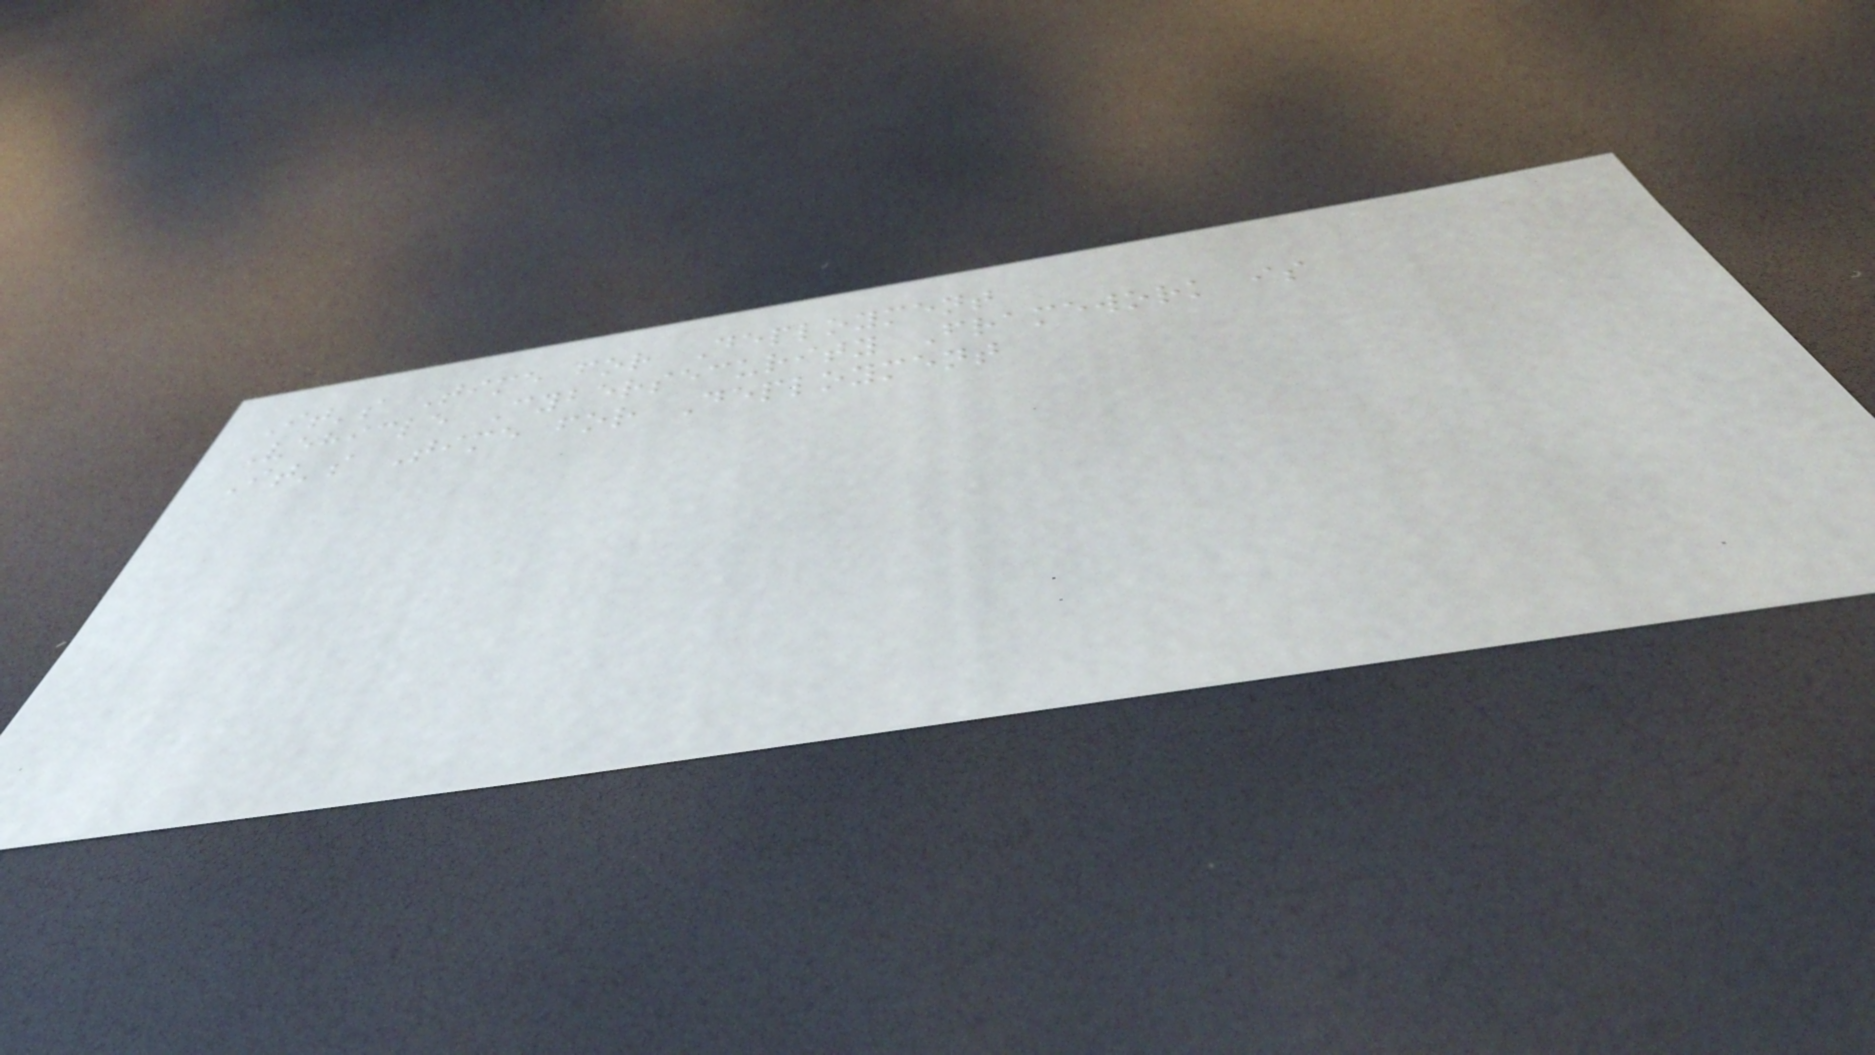It's Time for Deployment
Vehicle Cybersecurity Framework is
It's Time for Deployment
